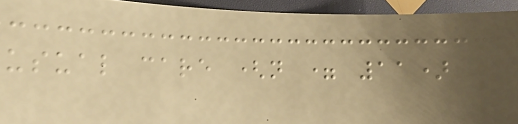usual care (n = 11)
